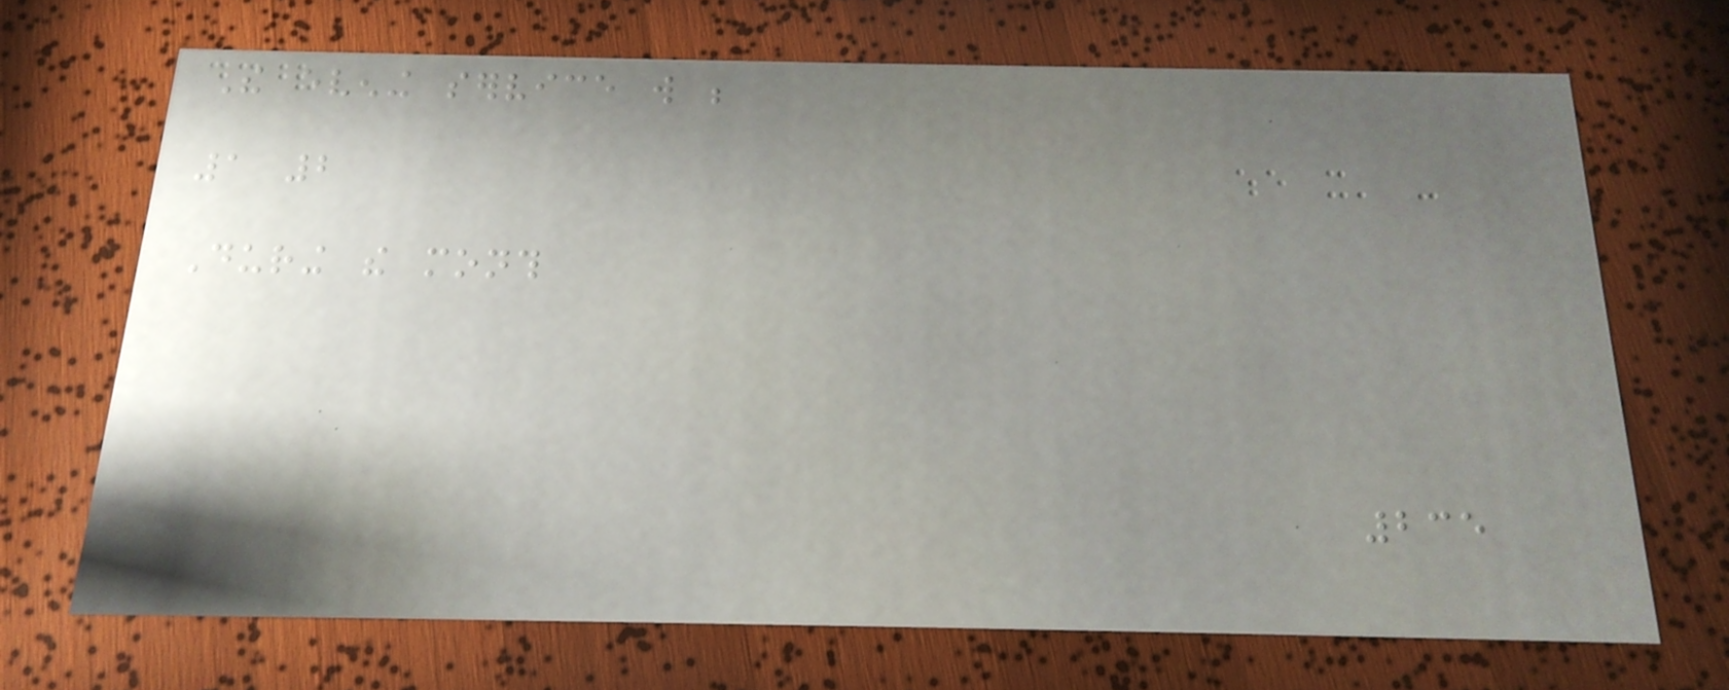The evening service will be
1 2
During the month
235
